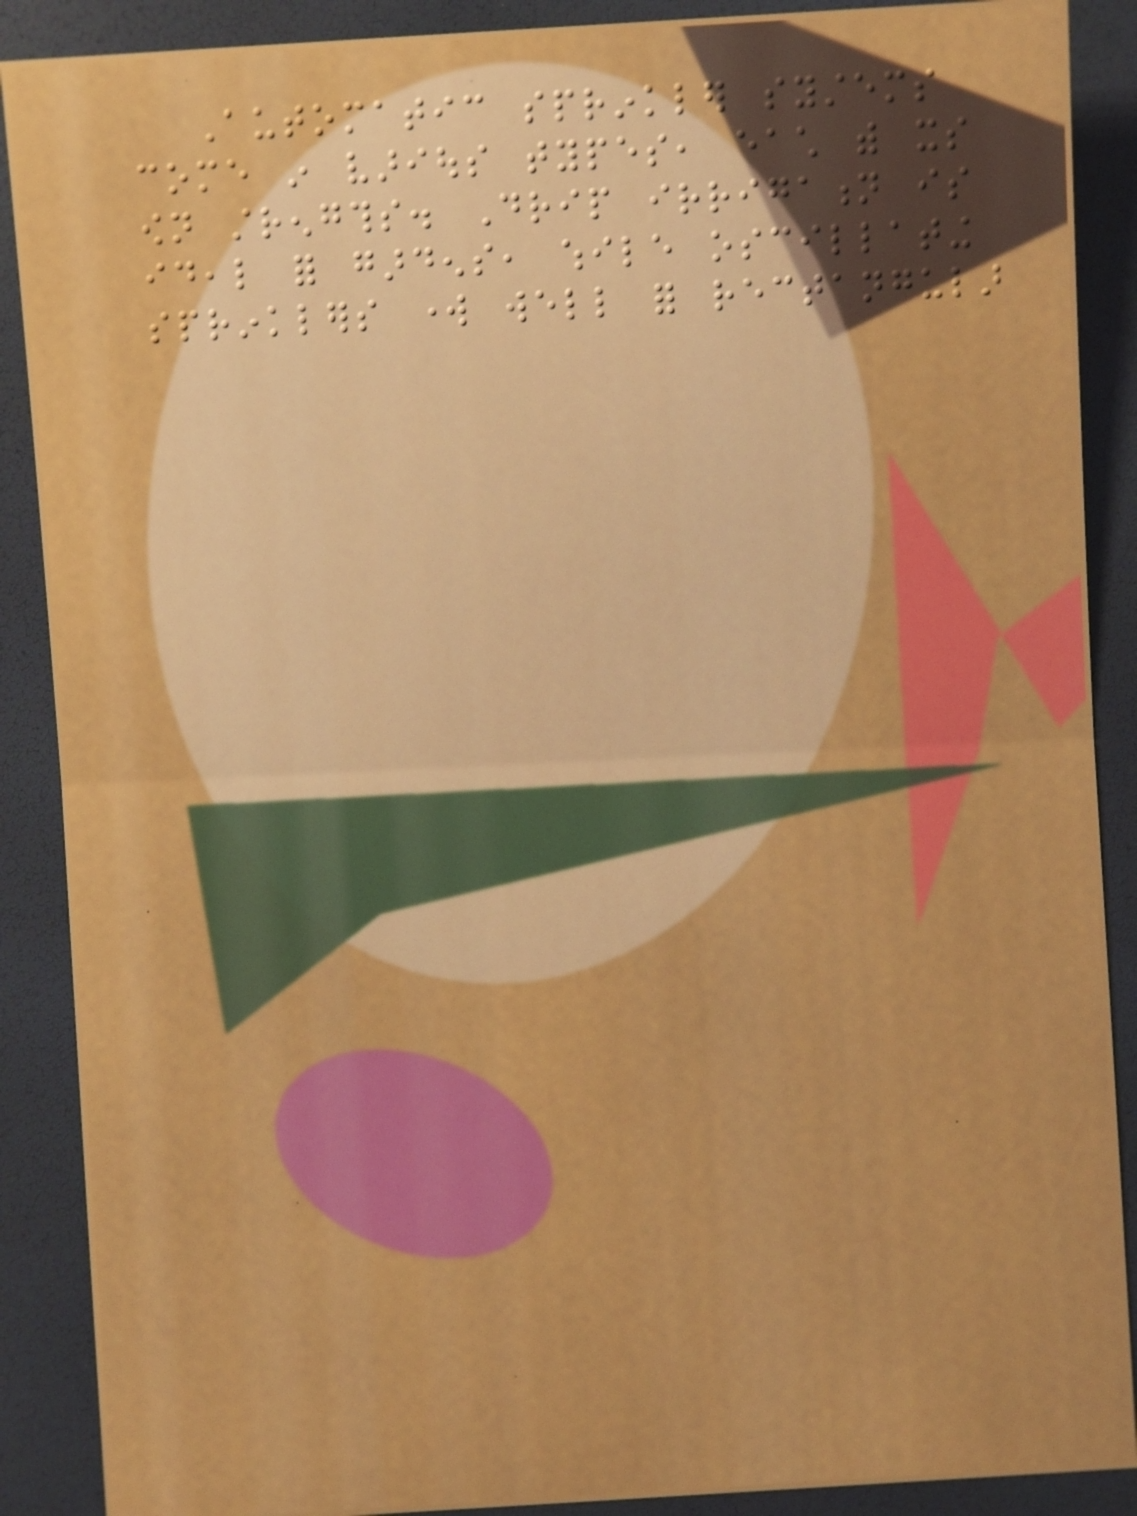Automatic sprinkler systems
come in various types, each with its
own strengths. Drip irrigation is
ideal for gardens, while oscillating
sprinklers work well for rectangular
